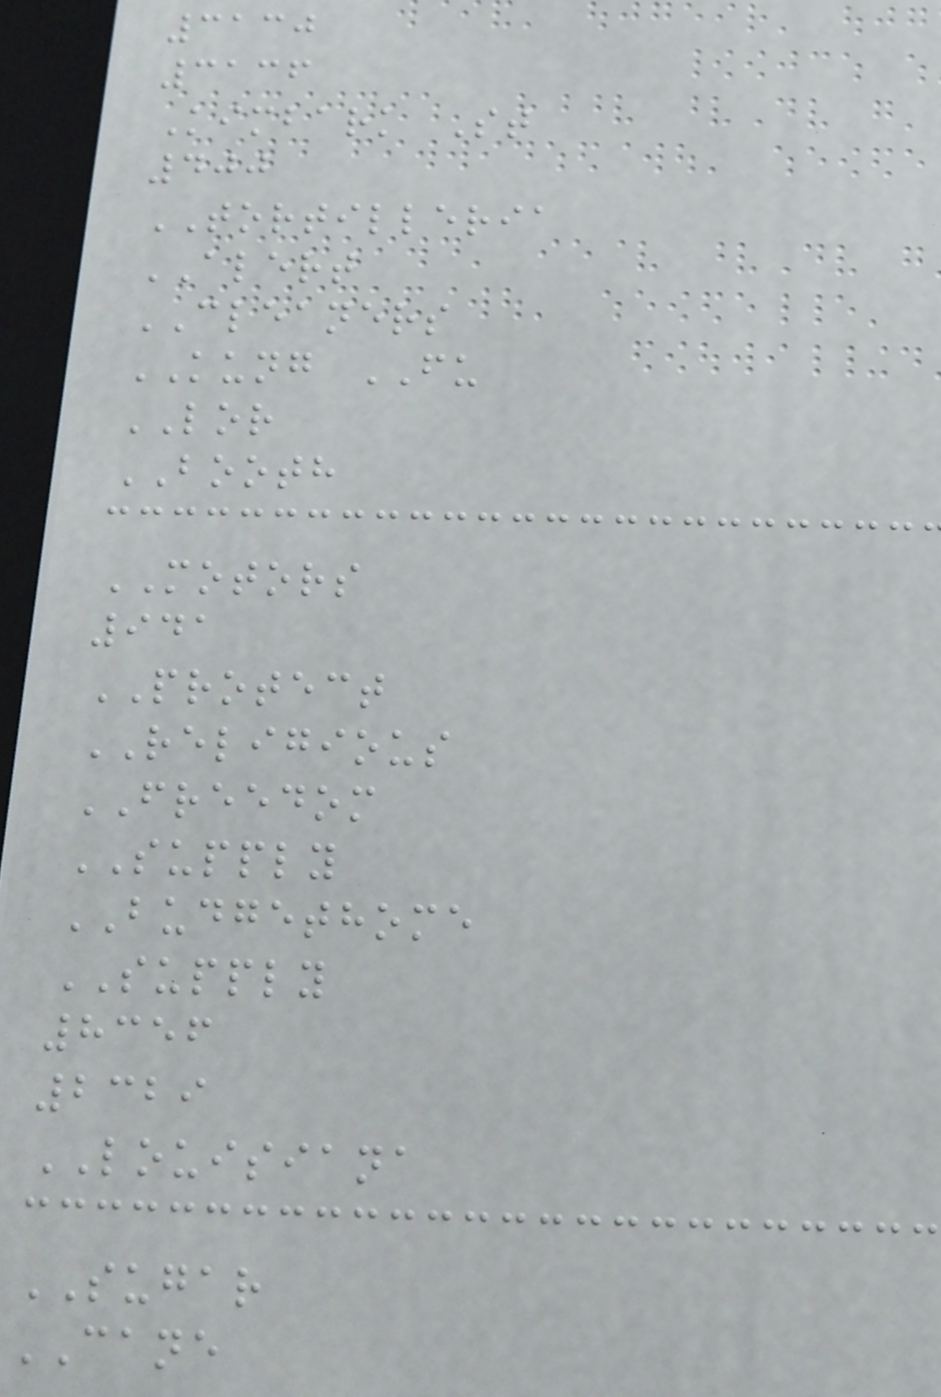3130
3136
Kimbark St
400
TORTILLERIA
ALERT
CLEANERS
KUNG FU
LOR
BOOTH
MOTORS
941
PROTECT
RELIGIOUS
FREEDOM
SUPPLY
BUDGETHOME
SUPPLY
8356
2329
LOUISIANA
SUGAR
CANE
